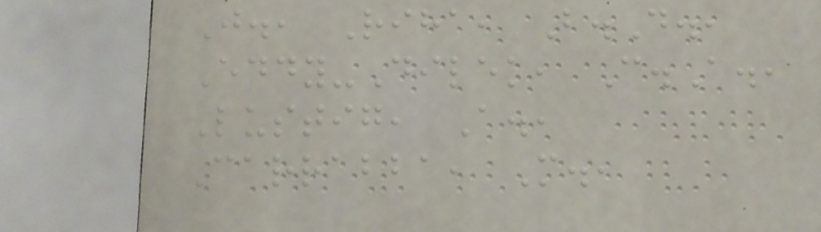J., Riha, B.D.,
Eddy-Dilek, C.A.,
Lustig, A.,
Carrabba, M.,
